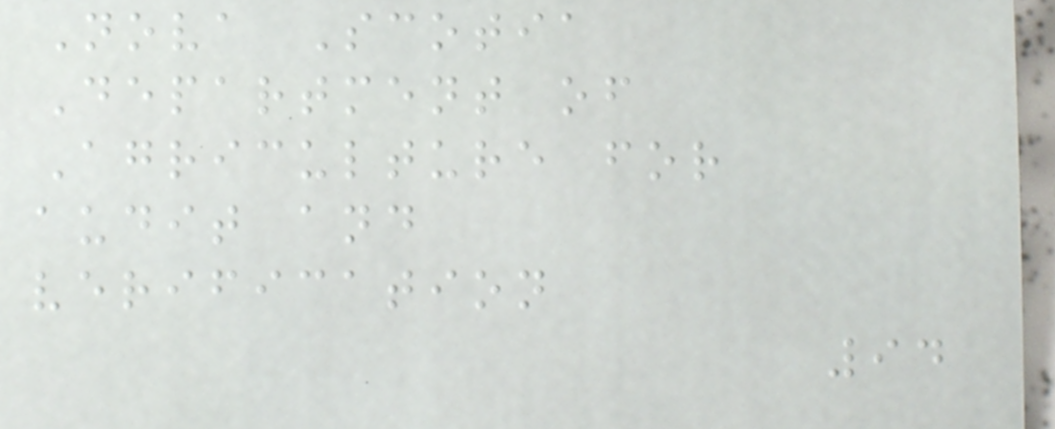Nova Scotia
Department of
Agriculture for
audit and
verification
94
